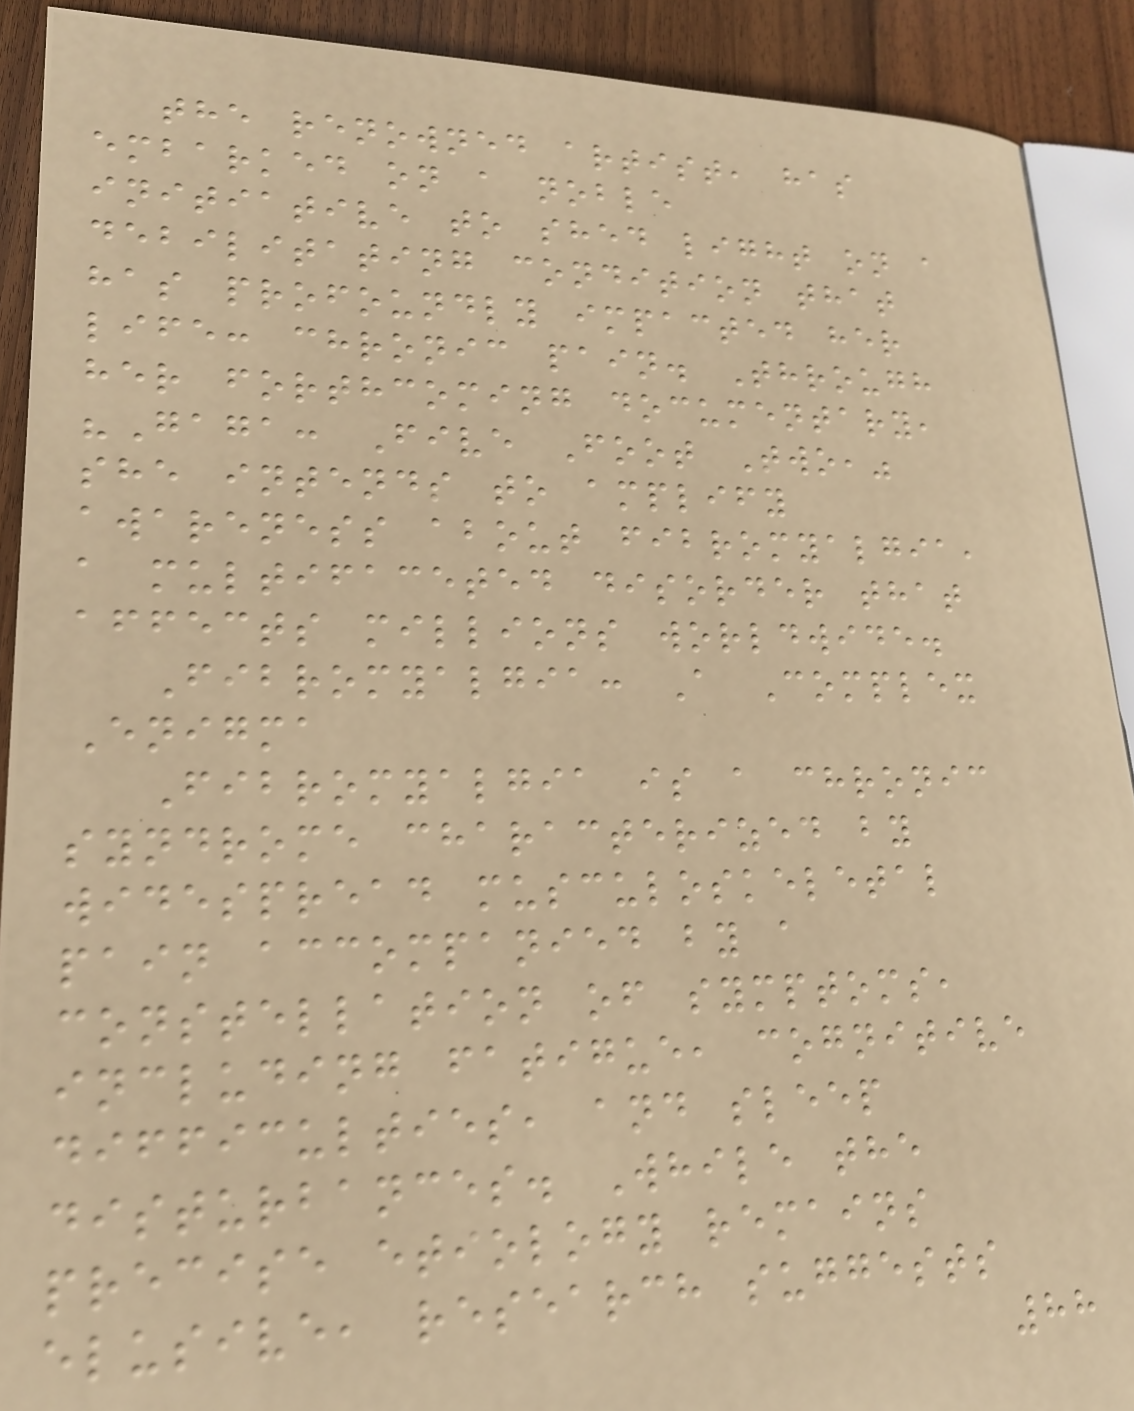the renowned artist, has
embarked on a noble
initiative to shed light on a
debilitating condition that
has profoundly impacted her
life: chronic pain. Through
her forthcoming documentary,
"Gaga: Five Foot Two,"
she intends to amplify
awareness about fibromyalgia,
a multifaceted disorder that
affects millions worldwide.
Fibromyalgia: A Complex
Enigma
Fibromyalgia is a chronic
syndrome characterized by
widespread musculoskeletal
pain accompanied by a
constellation of symptoms,
including fatigue, cognitive
difficulties, and sleep
disturbances. While the
precise etiology remains
elusive, research suggests
88
